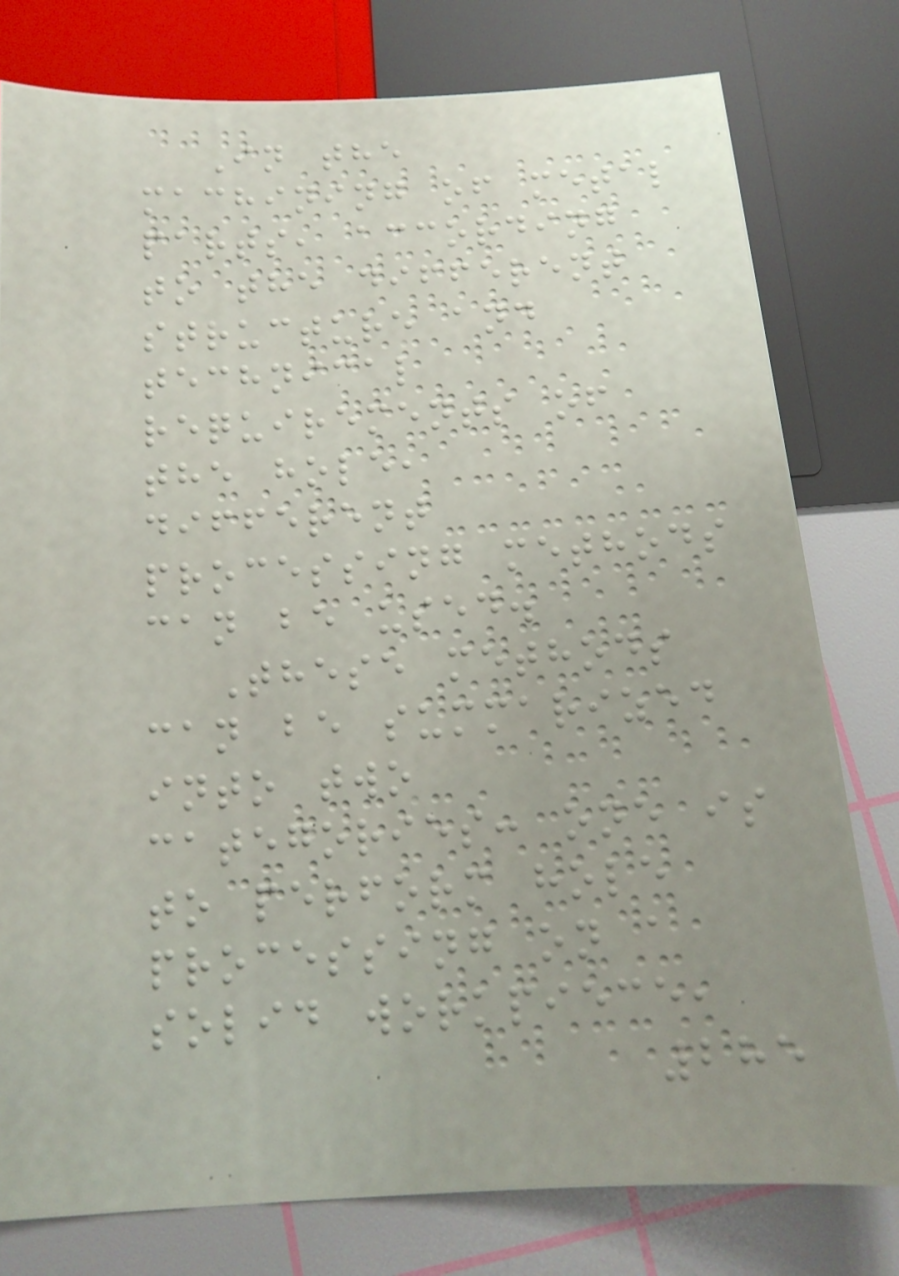In the
machining of metal
parts, according
to the different
structure and
technical
requirements of
the hole,
different
processing methods
can be used.
These methods
can be summarized
into two
categories: one is
to perform hole
processing on a
solid workpiece,
285
